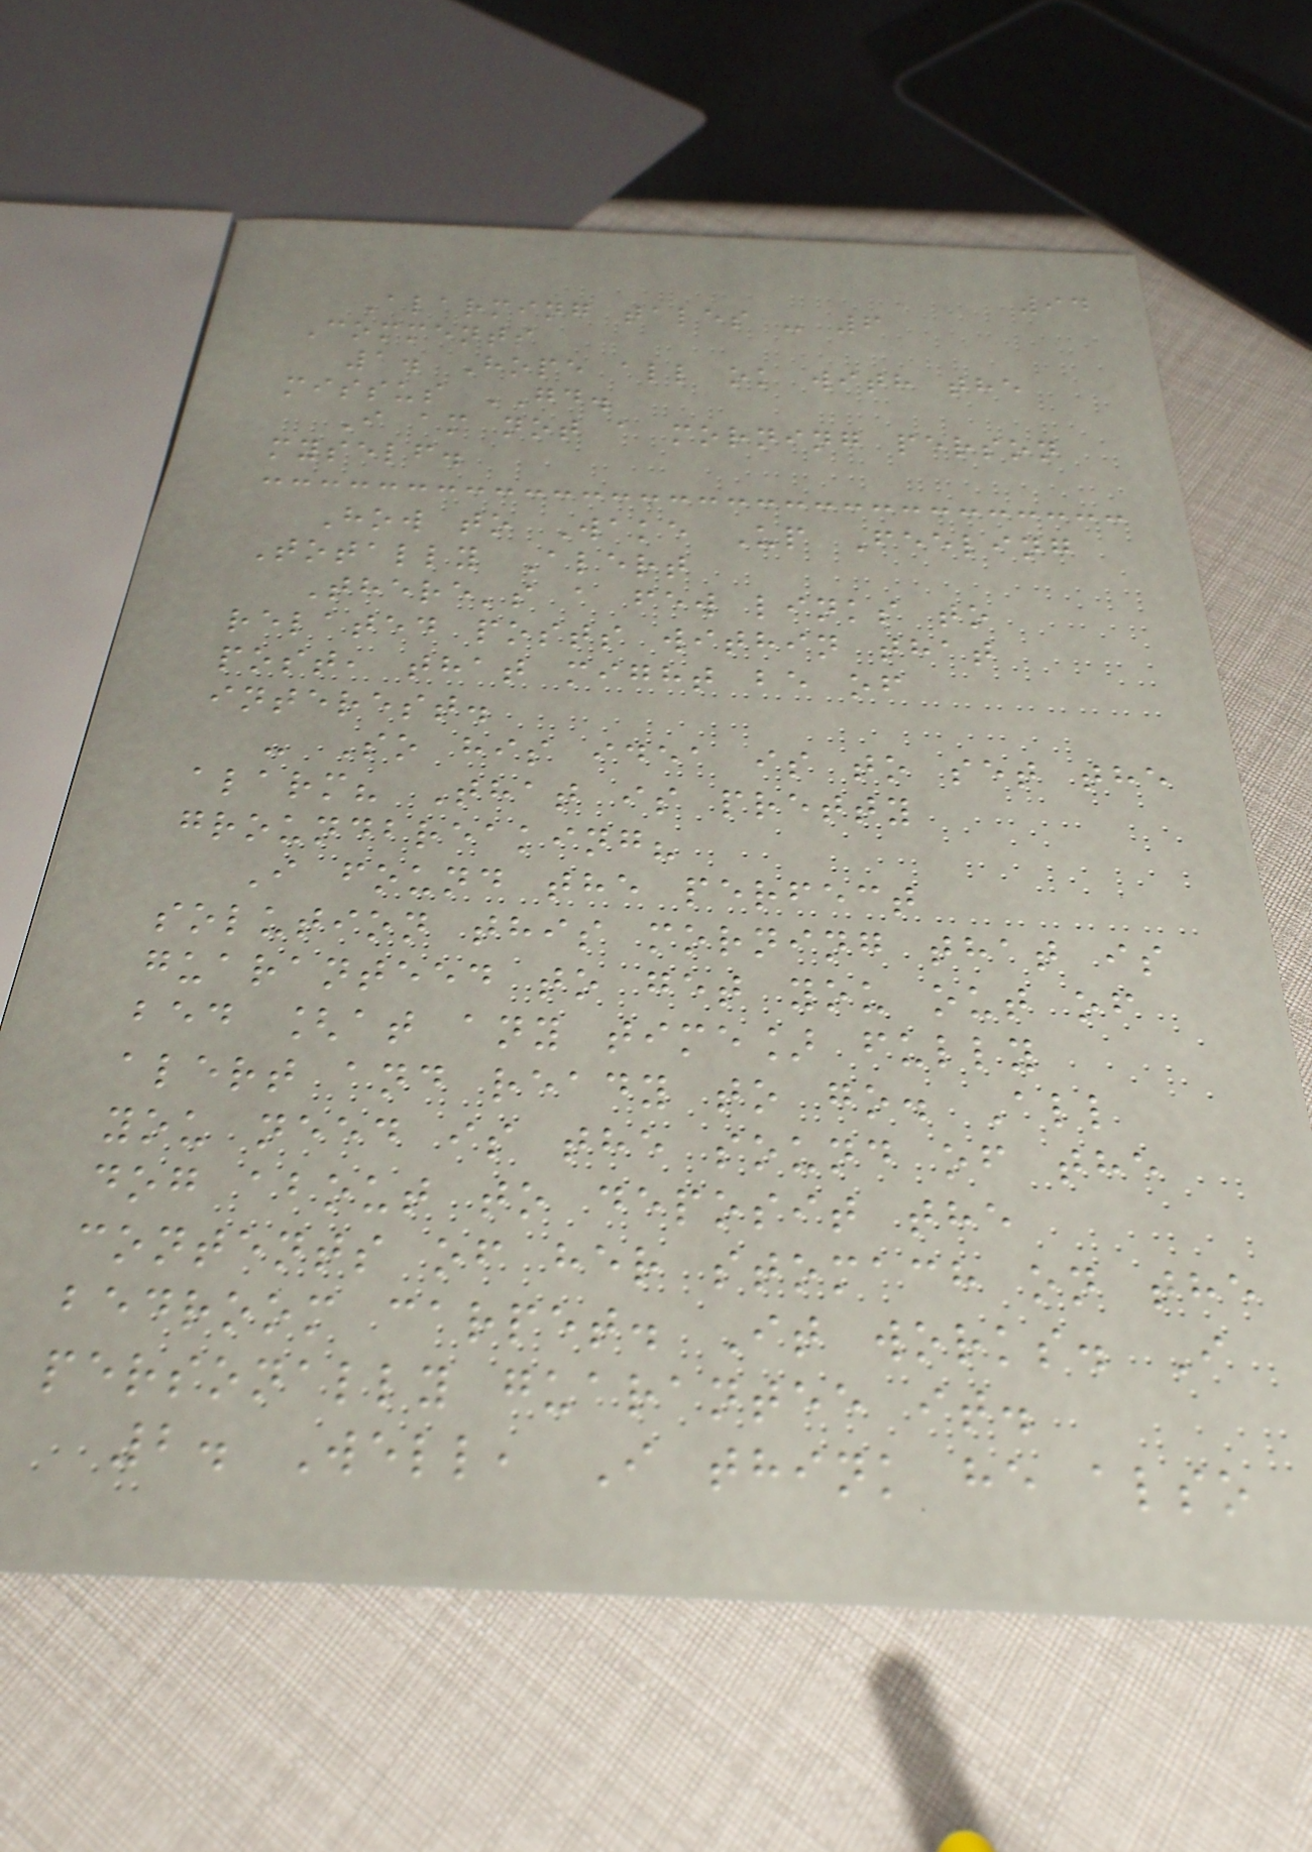94
Alarming tales - 6
Comments
1. Hope all ok with the
missus GD.
I am not a morning person
myself.
How to Wake Up Feeling
Totally Alert
There's a few links to
related posts within that
post, that might be of
interest.
- So his idea is to set the
alarm? That is pretty
groundbreaking?
I found the perfect
solution this morning that is
guaranteed to get you out of
bed [at any time] fully
alert and ready to go. All
you need is the sound of the
dog about to deposit the
contents of her stomach on the
bedroom carpet. It works. I
personally guarantee it.
2. Well, I think he also
